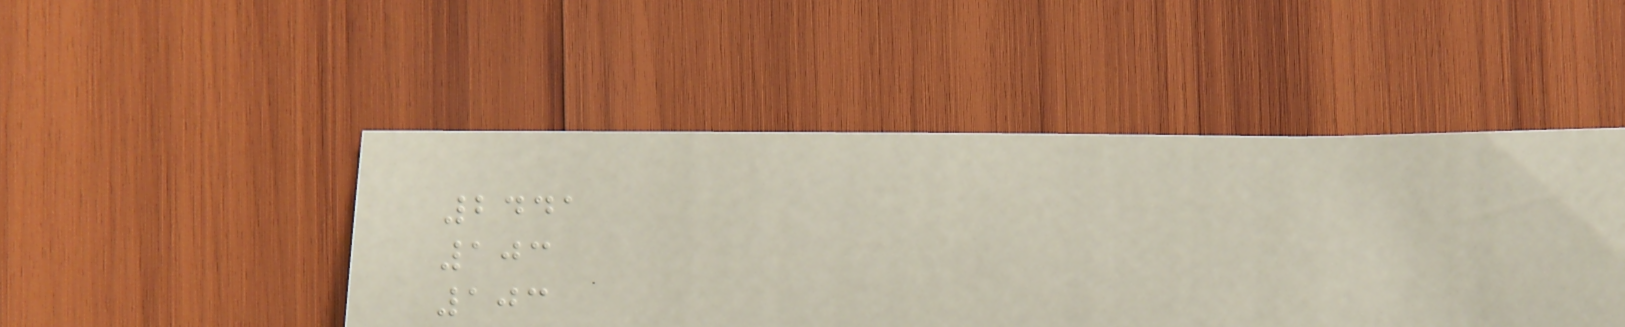2441
103
103
